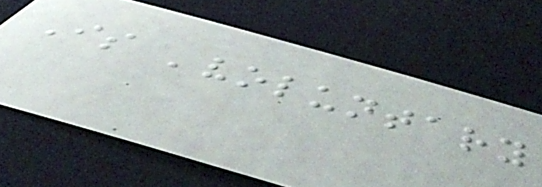Is 'voluntary
